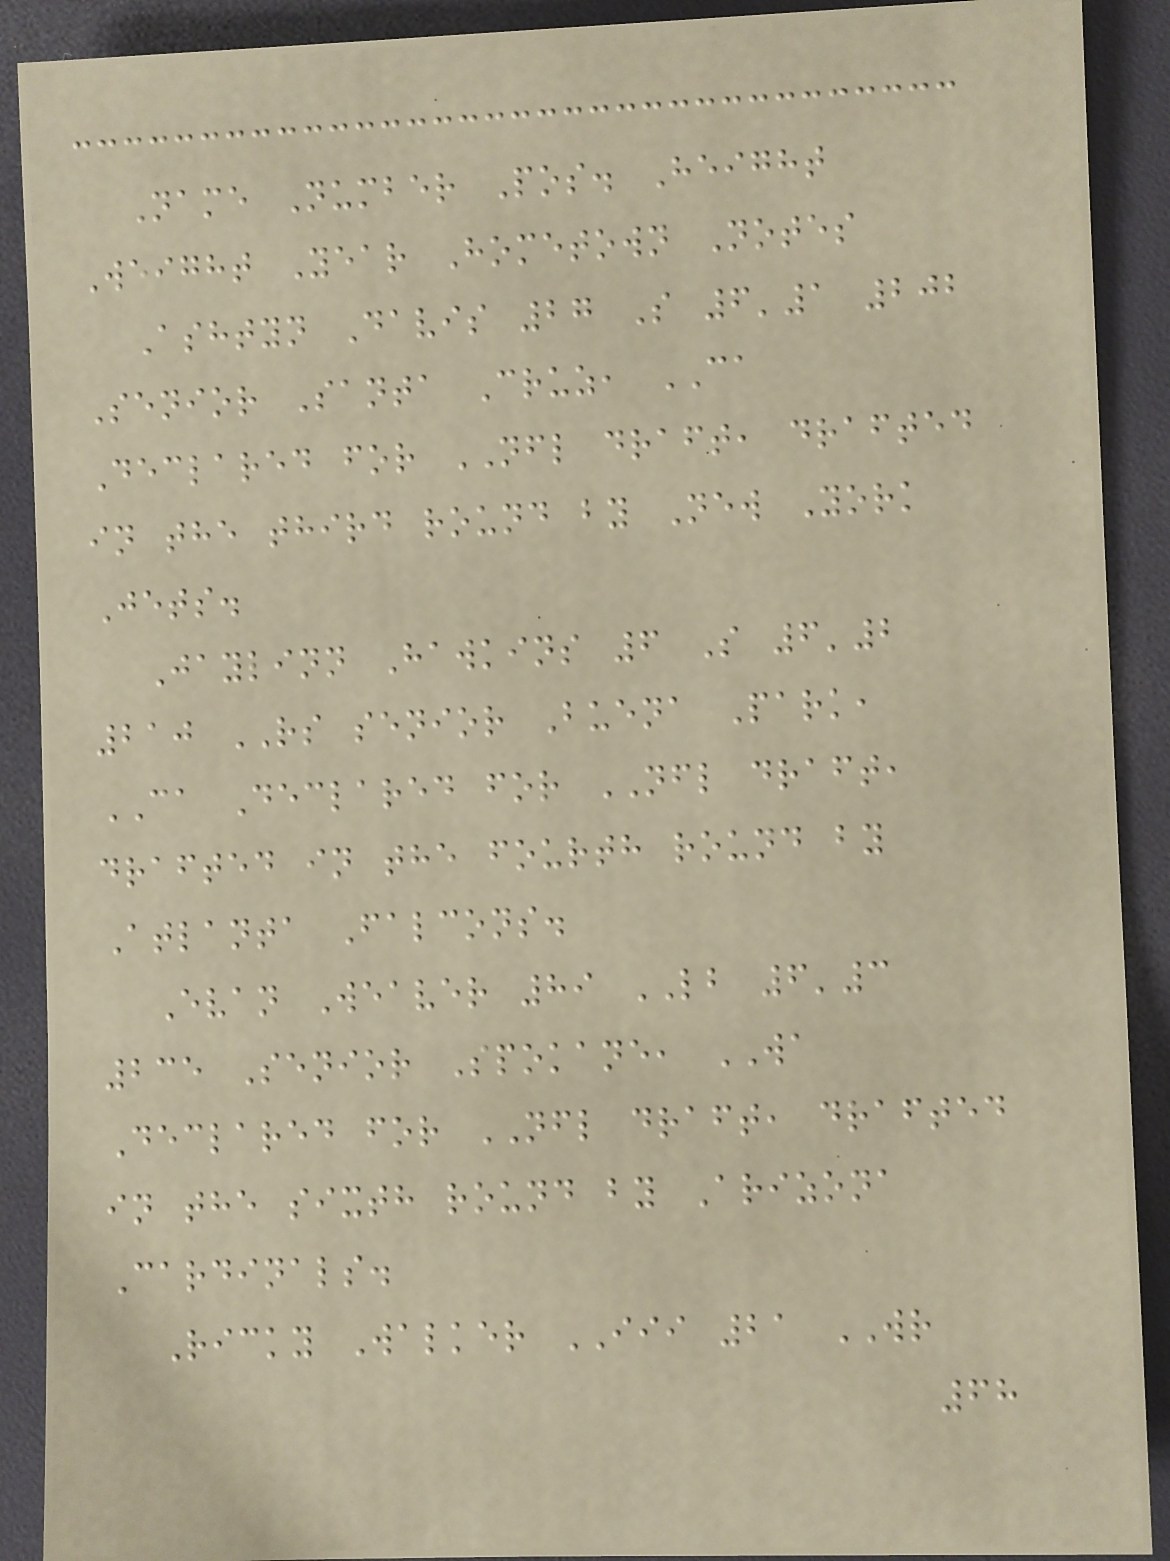Name Number Pos. Height
Weight Year Hometown Notes
Ashtyn Davis 27 S 6'1 202
Senior Santa Cruz, CA
Declared for NFL draft, drafted
in the third round by New York
Jets.
Jaylinn Hawkins 6 S 6'2
210 RS senior Buena Park,
CA Declared for NFL draft,
drafted in the fourth round by
Atlanta Falcons.
Evan Weaver 89 LB 6'3
235 Senior Spokane, WA
Declared for NFL draft, drafted
in the sixth round by Arizona
Cardinals.
Ricky Walker III 21 WR
68
